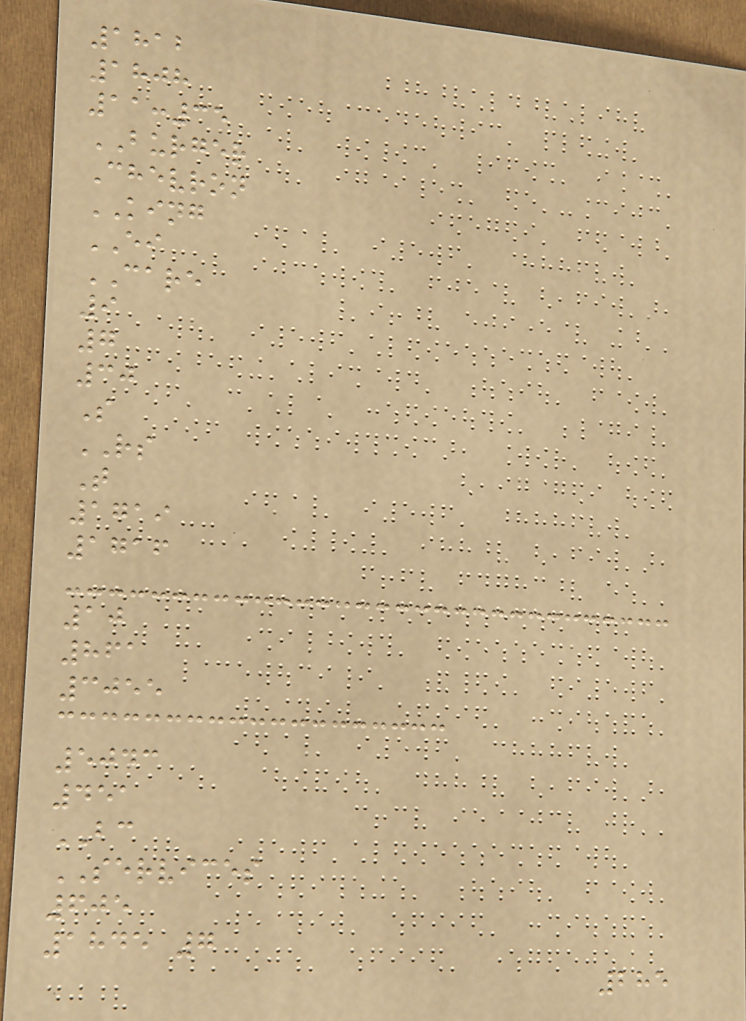1812
1808
11:35
BURGER
Chevron
KING
EI
CARE
9
7
30
S
RS
T
1719
1716
10
861
3055
5043
451
BC
SERVICES
605
1845 7
285
